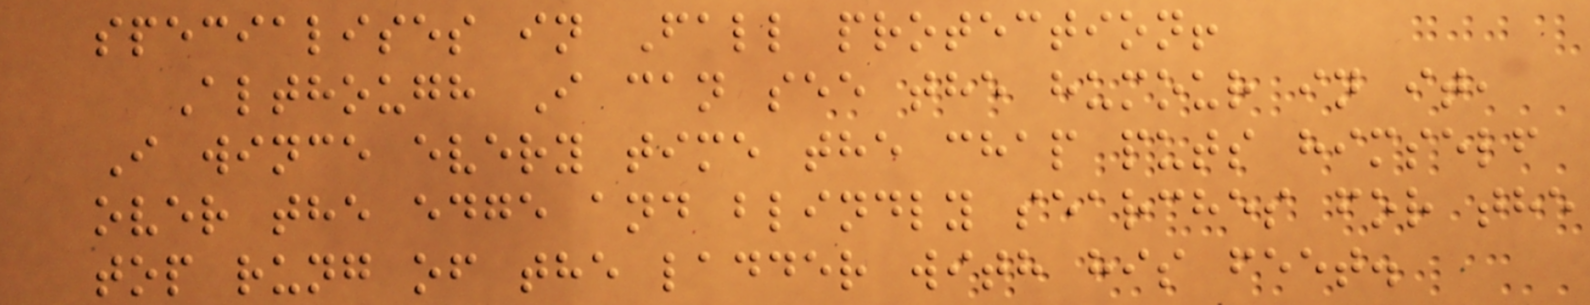specialises in Fall protection!
Although I can see the humour in it,
I wince every time the chap puts himself
over the edge and blindly searches for the
top rung of the ladder with his feet.
